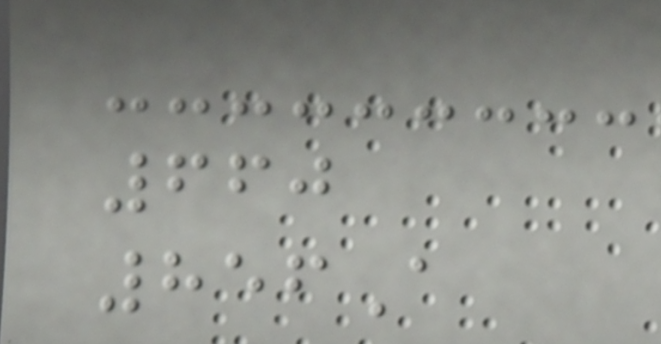660
856A
